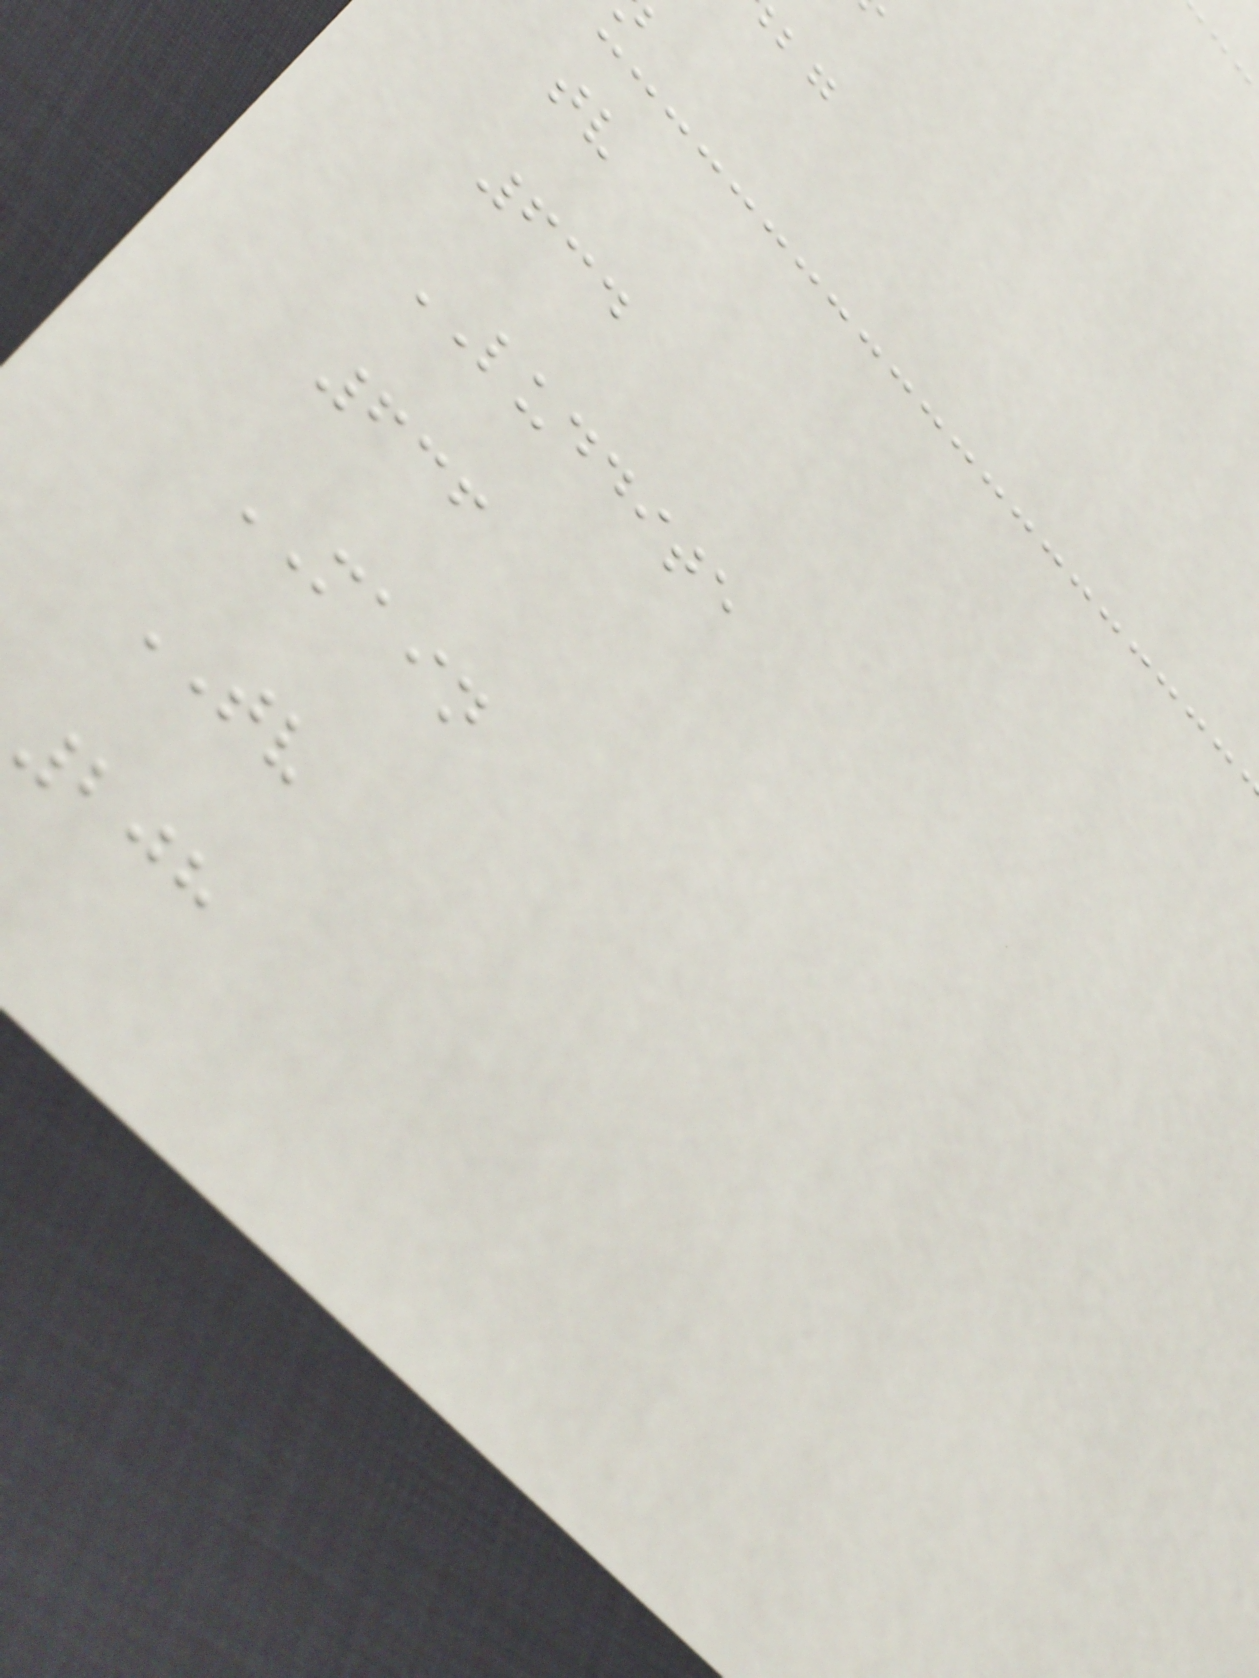tv
634
LUDDITE
636
MAIN
TV
208
